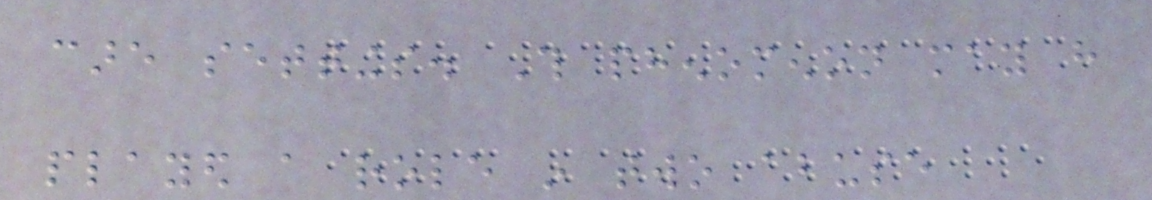care settings. This phenomenon may have
played a role in two abuse
